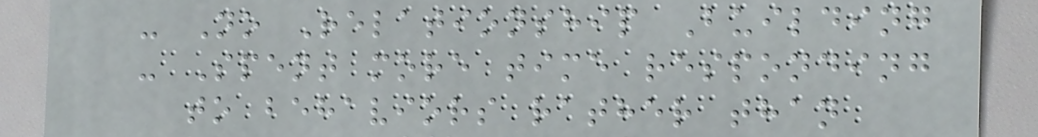- No Relationship Building
- Spent more time responding
to behaviors rather than
